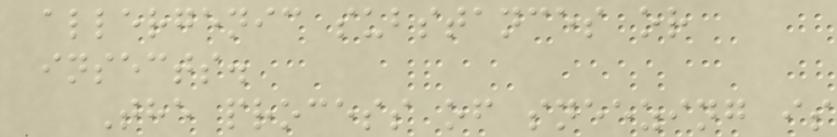allergenic substances or
insects.
The process of sneezing is
